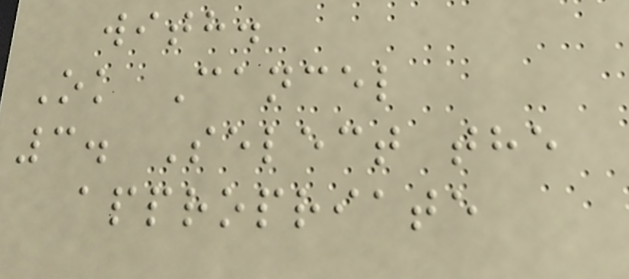with.
Ok Cancel
3. Select the
appropriate
